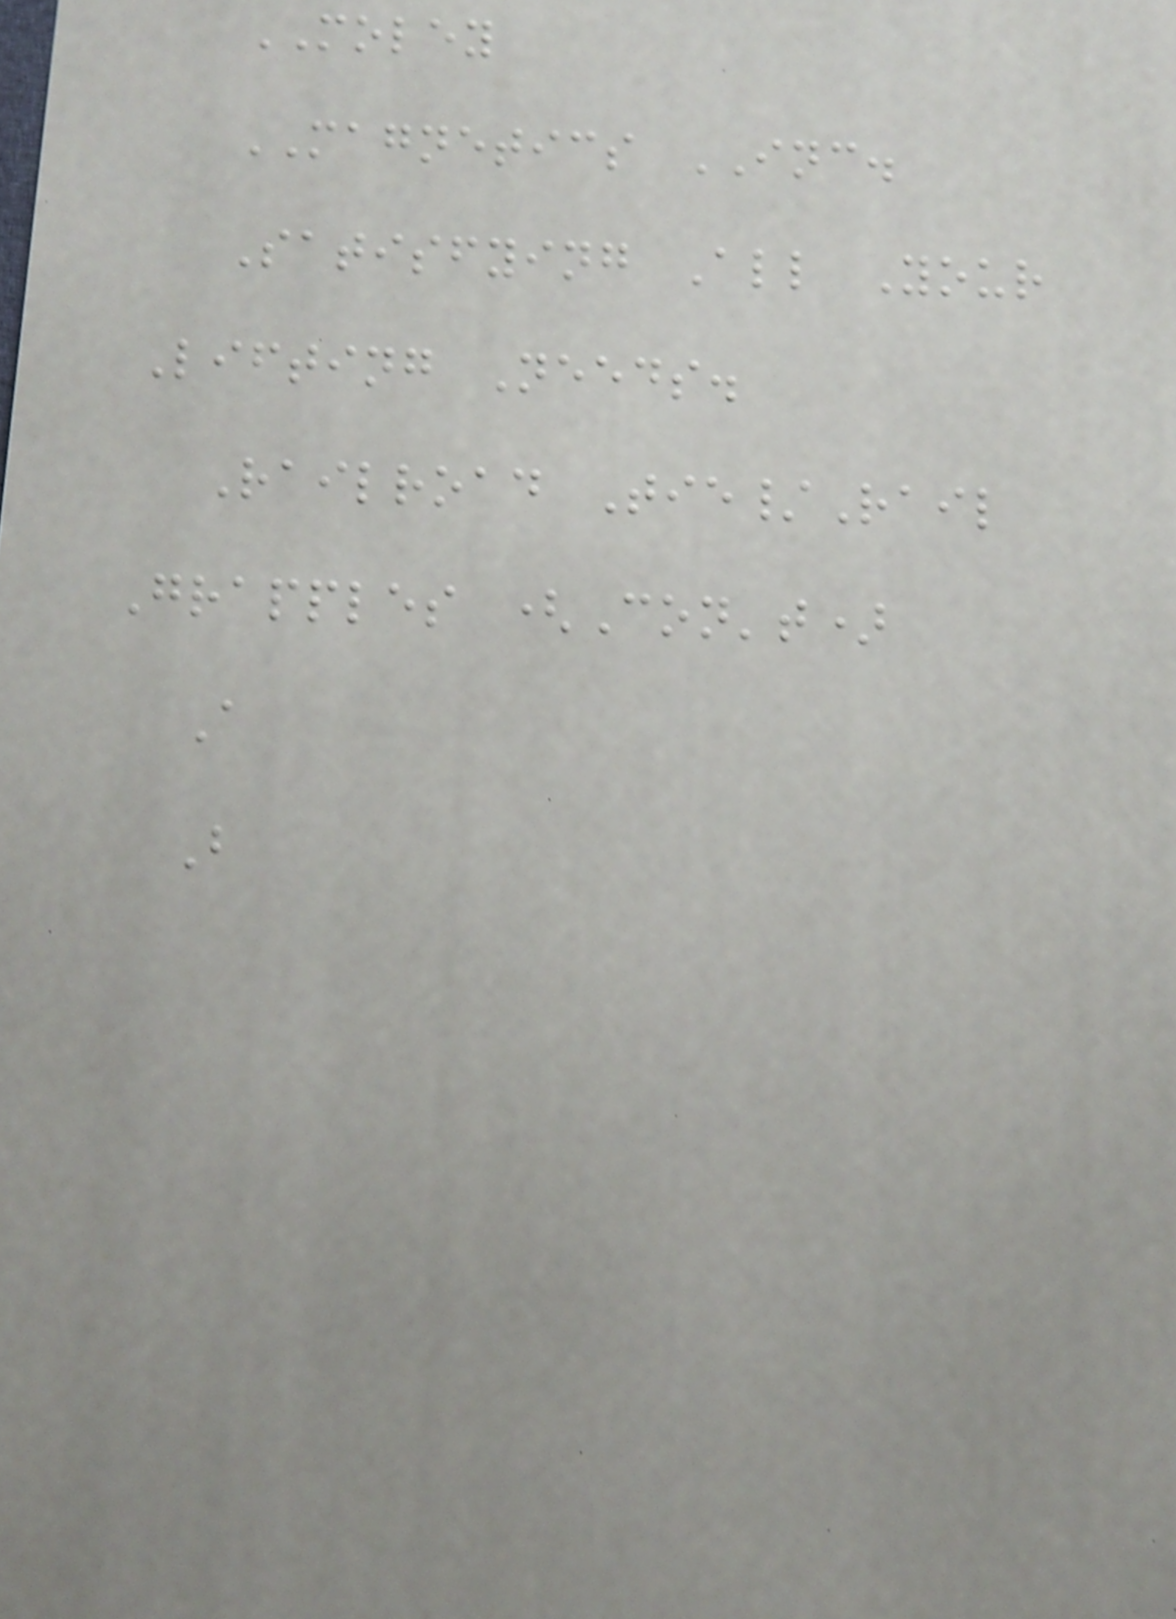MOLEY
MAGNETICS INC.
Satisfying All Your
Lifting Needs.
Railroad Tie/Rail
Grapples (Con't)
A
B
